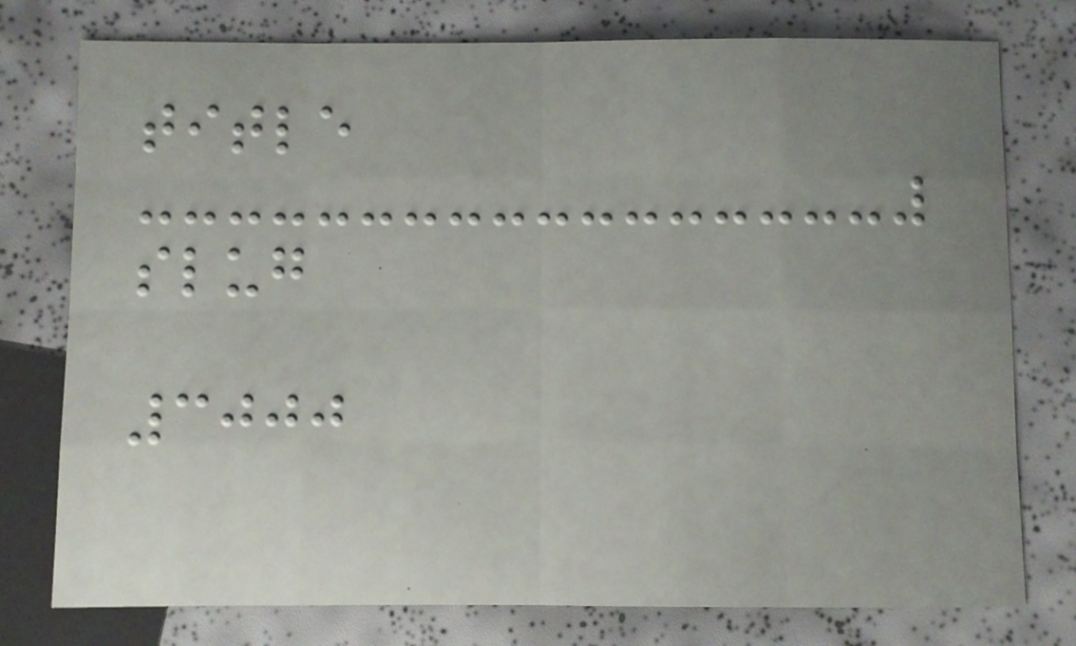title
slug
3000
